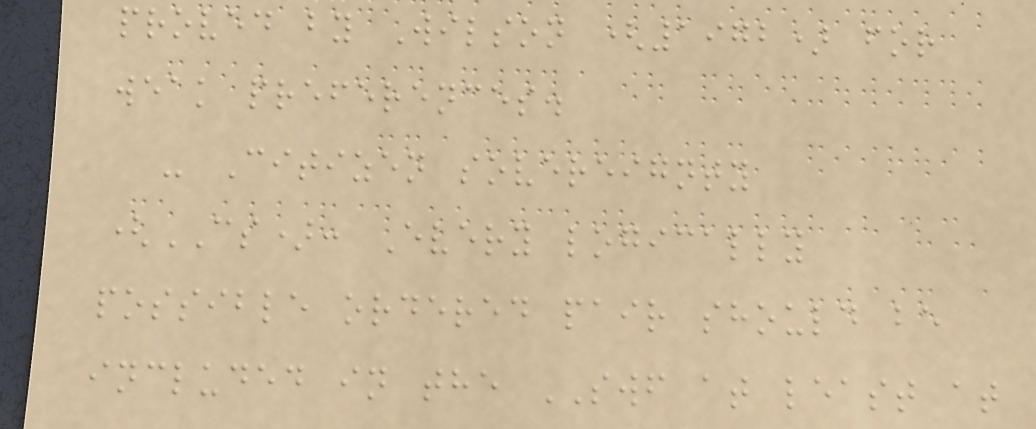proved by Wilson (1972) for
weak preferences.
- Citizen sovereignty
(CS): Every logically
possible ordered pair should be
included in the SWF at least at
